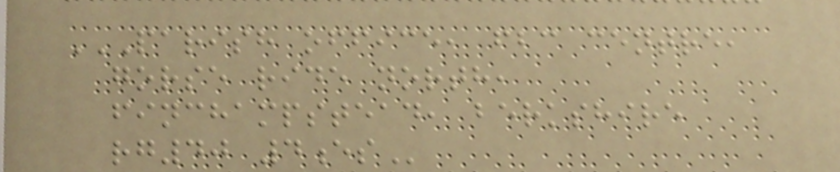PARISH OFFICE, FBC CENTRE,
GORSE RIDE NORTH,
FINCHAMPSTEAD, BERKSHIRE
RG40 4ES
